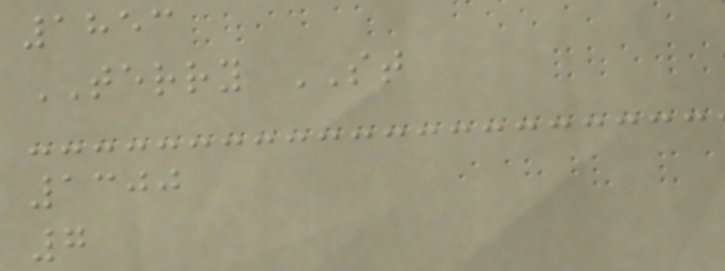1853
TERRY ST
1300
7
